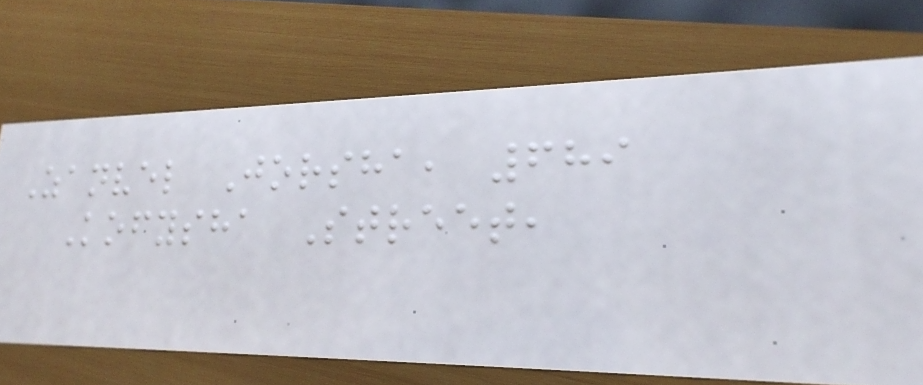Zanvel Jorsha, 689
Kofysha Street,
